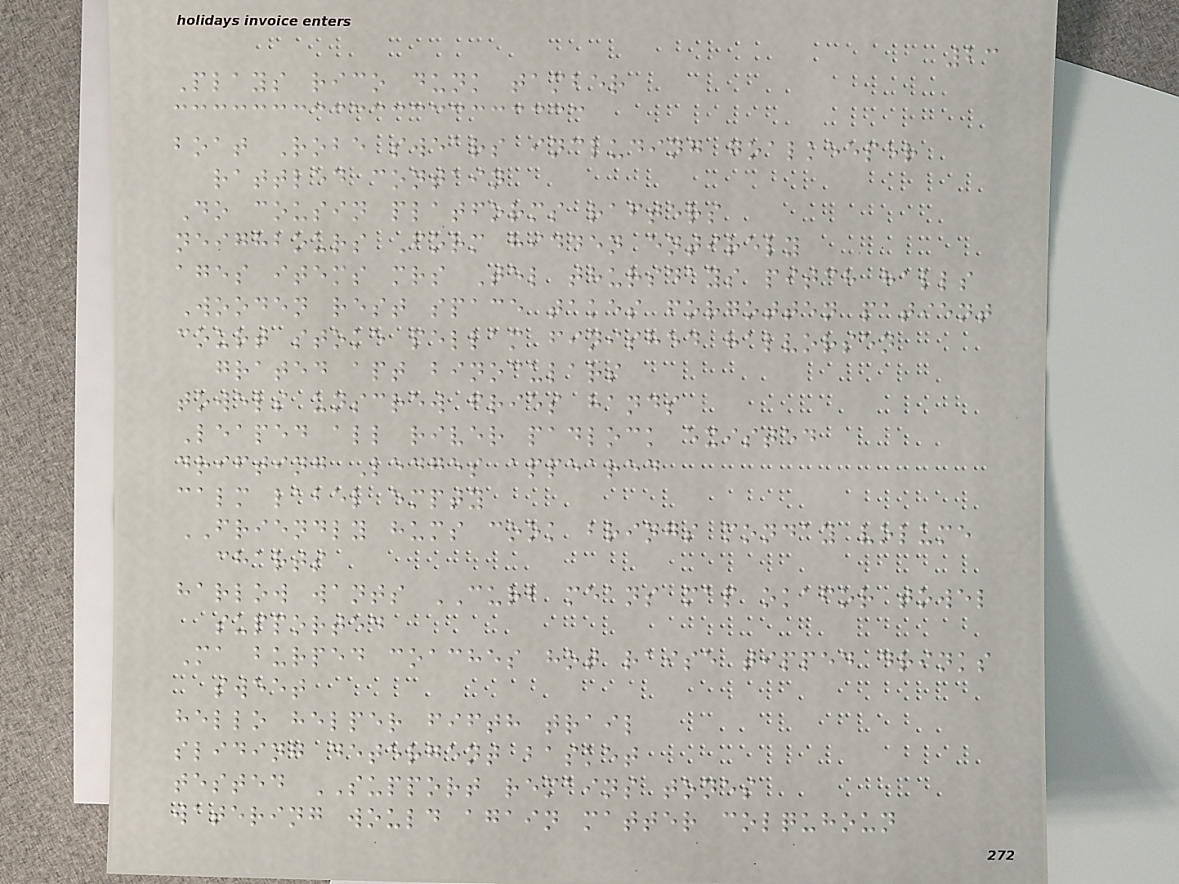23
Plays rico dunk tamber
boat Robe swears including goalkeeper
rattled contain
Do cousin platforms rafters
neighbours Form hidden entirely
ages items mrs Tel thursdays pitch halls
Wooden rest space takes forgotten patient
court stoke pellam finished halvorsen
grated apt binoculars
towels unscrew fries hands
Leaped all river padlock existed
drifting Ledges appeared
calm label empty
FRIENDLY hums cook brings monday volume
charts
harlow wants CURB means map okafor towel
supported
Ma burped coaches hot raise tipped drinks
sweet
hello helper fifth trail
sliding detergent basket
tested SUPPORT remains tones
watering would again matter colquhoun
